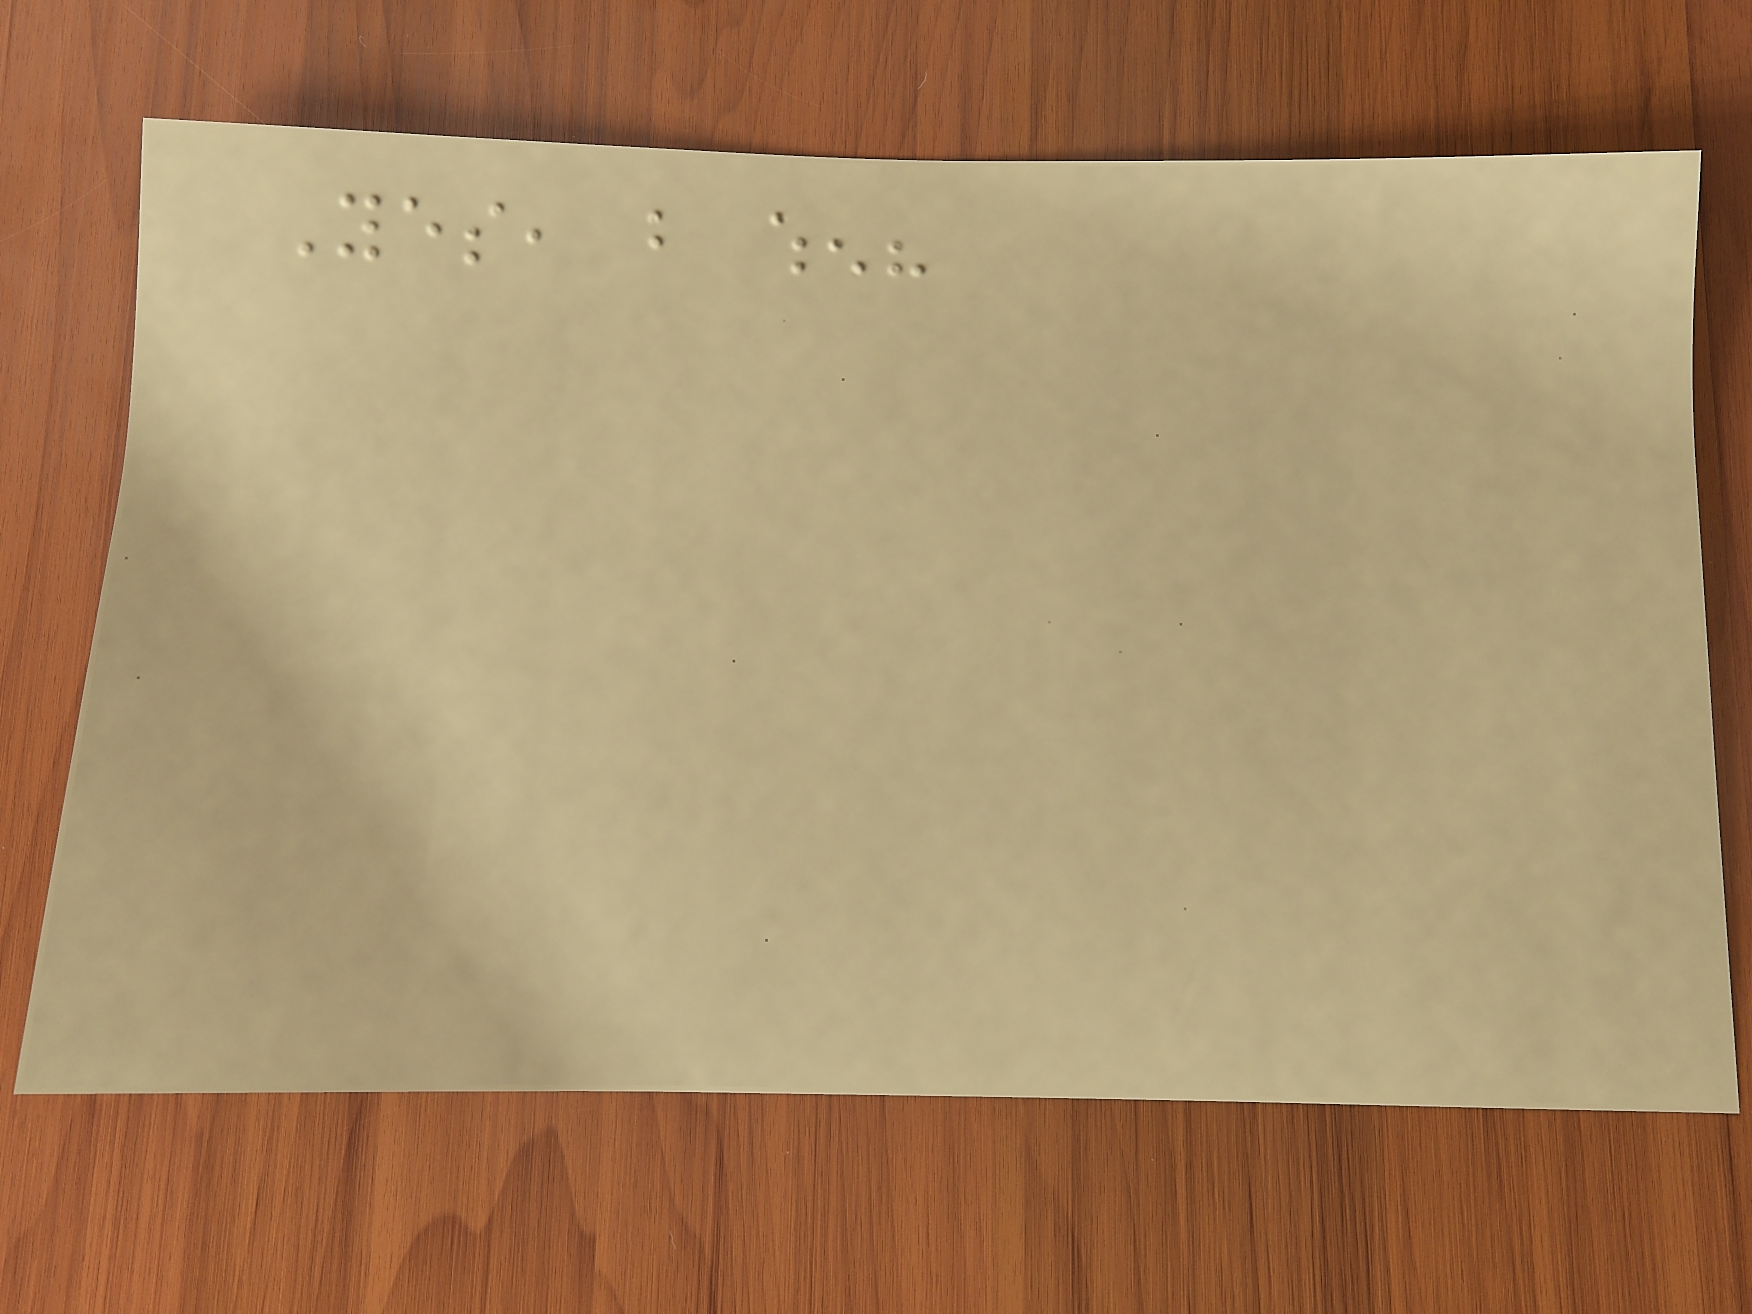Yes, but when?
